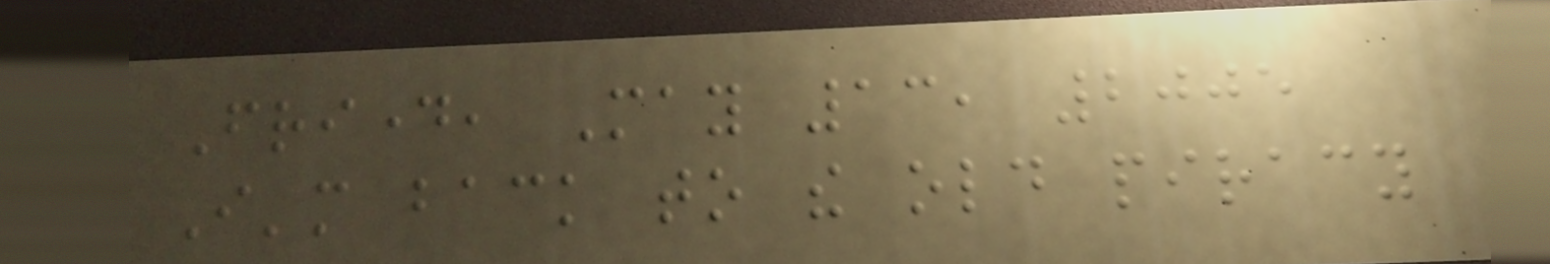Friday, May 13, 2005
I'm back to the old piracy
